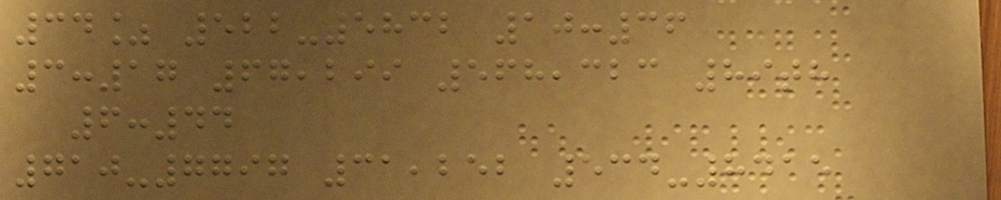34% 522-5832 10:36
3:17 67,299 568,323 89th
6:44
710-7797 31,252 534-8415
